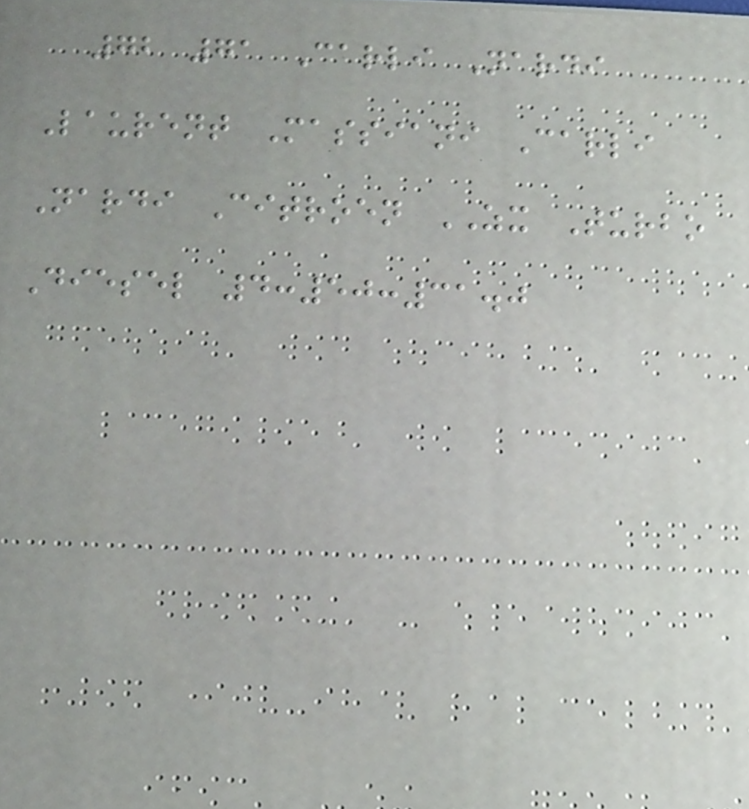72 71 Carli Nardi
Laurent Massiani Carli
Nardi Citroen ZX Turbo
Diesel 4:50:31.0
